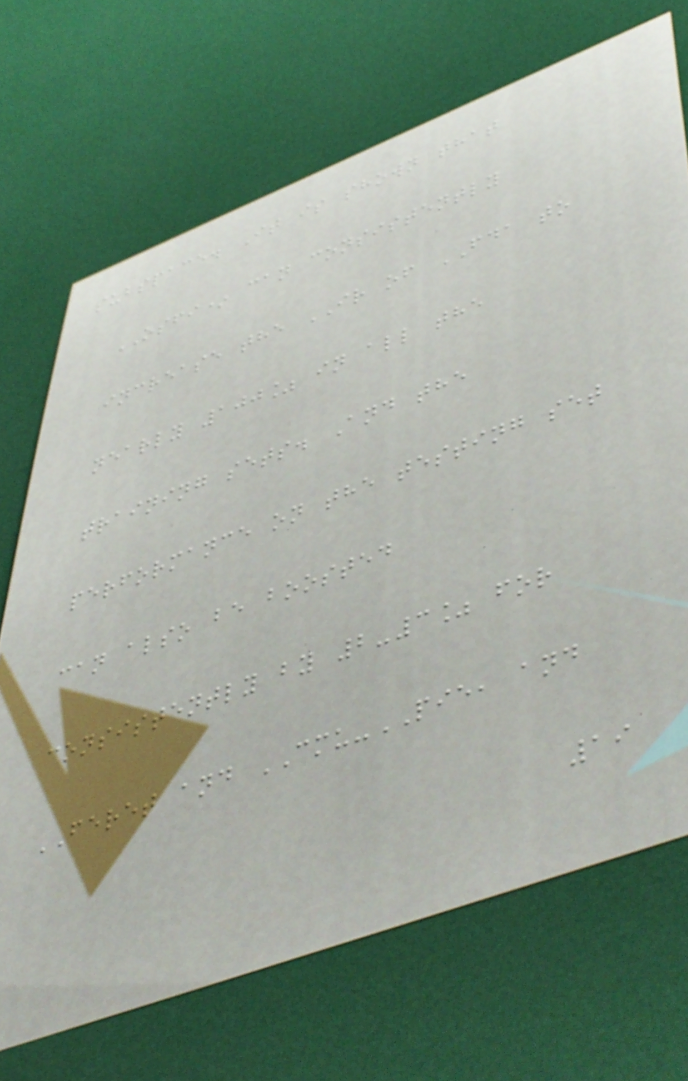subspace. It is shown that
OSFI* can consistently
increase the IR of FDA to
nearly 100% in all the
training sets. And the
performance on the testing set
can also be boosted
consistently by 2-3% for
FERET and CMU-PIE, and
19
